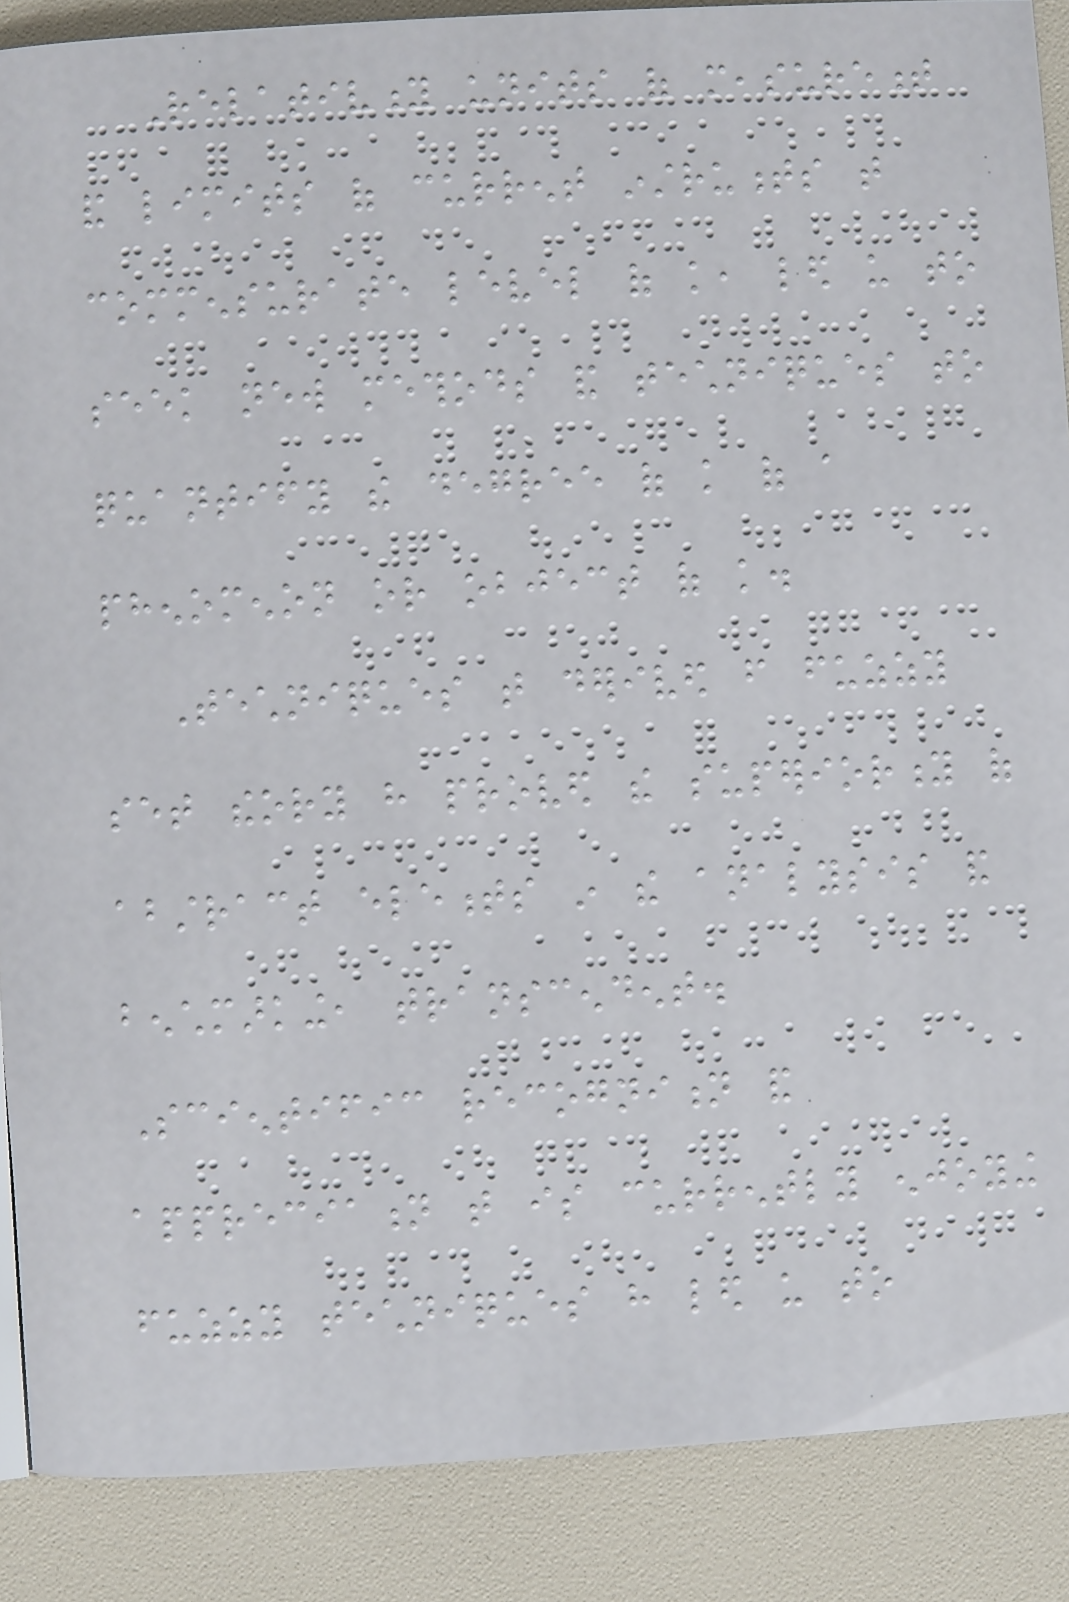Relativity units of measurement
and limits of current instruments that
commensurate level of knowledge, led us to
seek new methods and techniques to
quantify the degree of knowledge of a
phenomenon or object of knowledge.
Techniques that derived from fuzzy
set theory have proved the superiority of
abstract elements in the analysis and
benchmarking, transcendent.
Scientific recognition and
appreciation that is currently enjoying
fuzzy techniques have led us to
